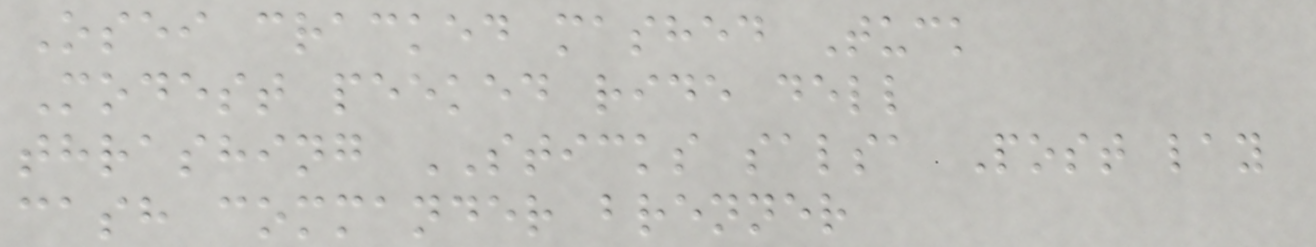Osei cracked mashed Tuck
Modest peeked ride dell
thrashing STICKS salsa Post lay
cash commander brenner
